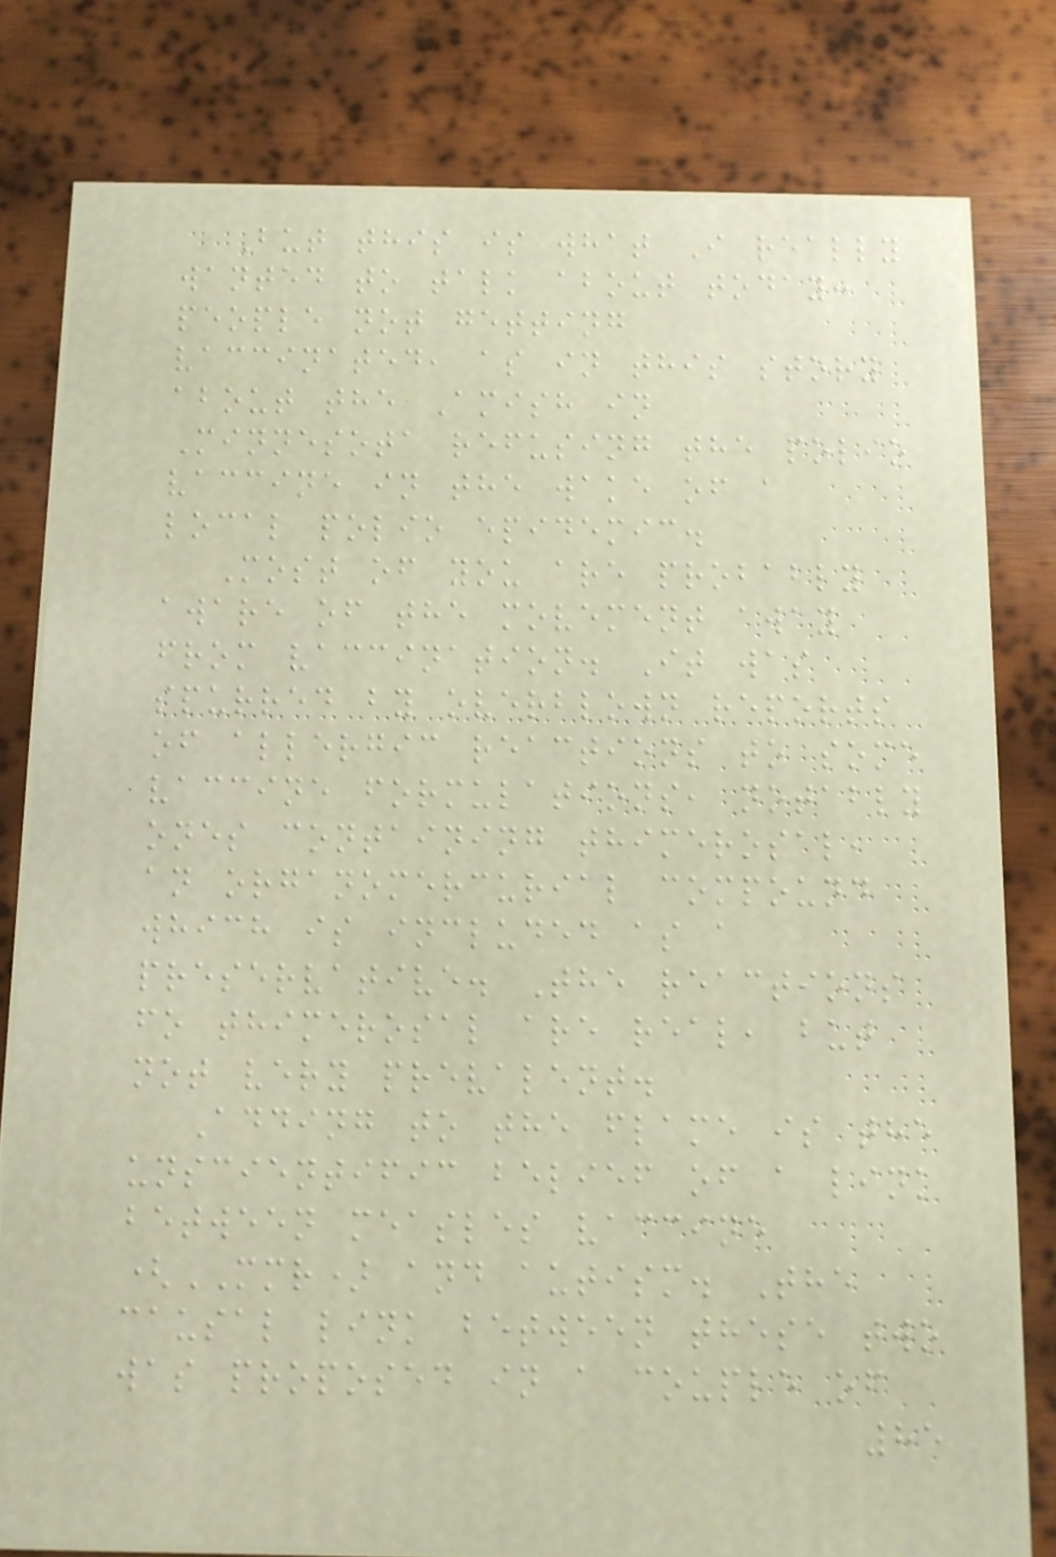But this is what I really
wanted to talk about today:
people not getting
vaccinated, as in this story
about the Amish in
Minnesota refusing the polio
vaccine in the wake of a
local polio epidemic.
Most of you are probably
aware of the movement away
from vaccination. It was
spurred by overblown reports
of allergic reactions to some
vaccine formulations, notably
ones containing thimerosal,
an organomercurial compound
which is included as a
preservative. The reactions
fo thimerosal are real, but
not very prevalent.
Adding to the flame is the
unscientific belief of a link
between measles vaccine
(MMR) and autism. The
causal link between these two
was proposed in a couple of
85
